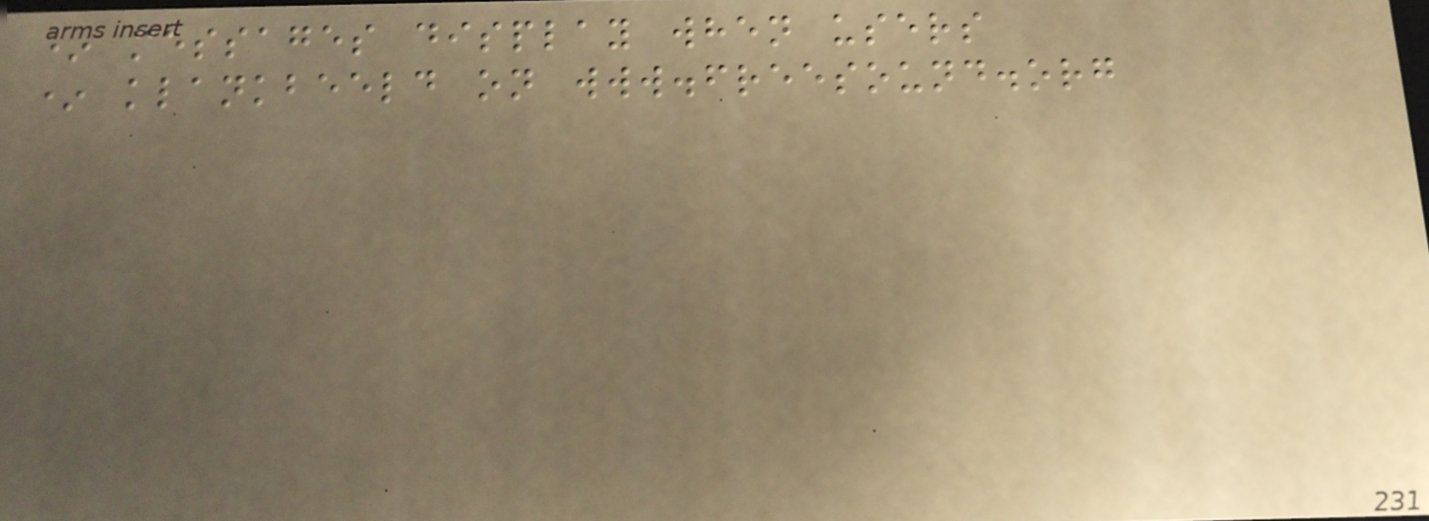* messages display when users
* klankbeeld on www.freesound.org
